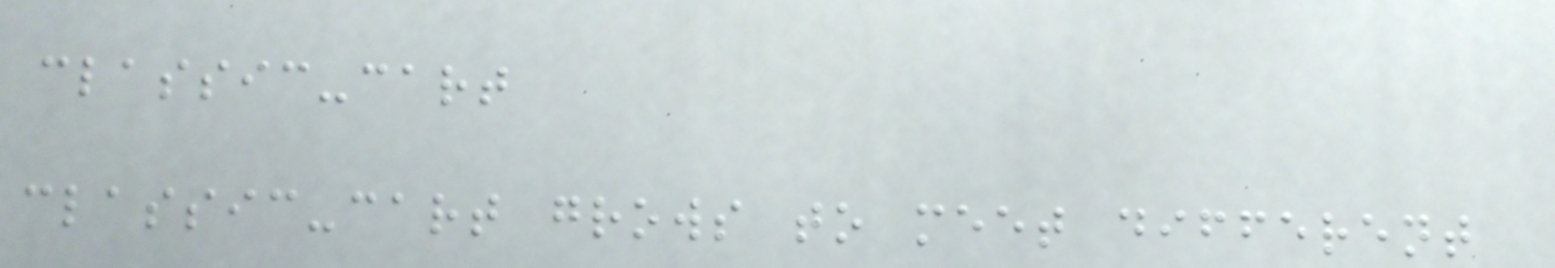classic-cart
classic-cart grows to meet different
